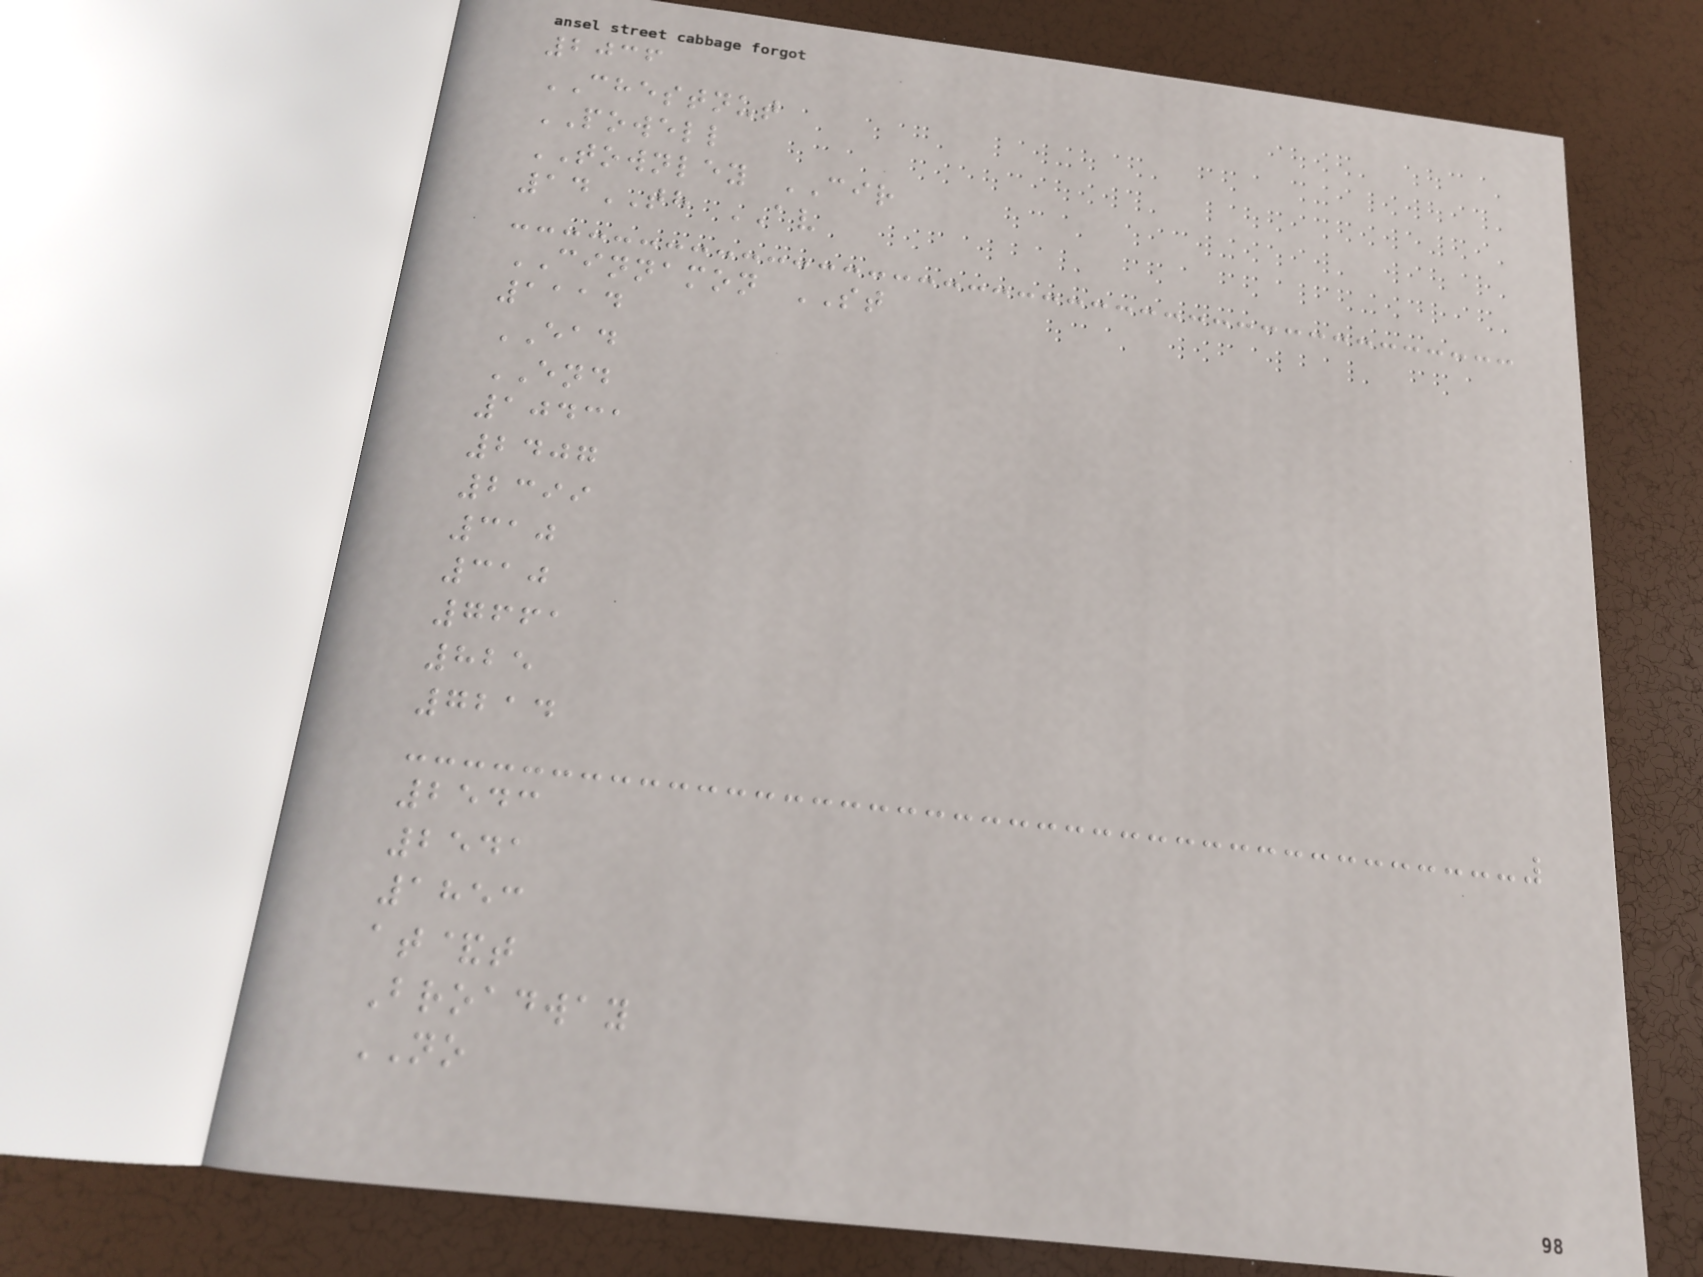2036
CHESTNUT
POWELL
TOWNLEY CIR
14TH AV
CINNAMON ST
1114
EAD
END
10431
2407
2399
310
310
7661
825
7214
2543
2541
1853
at&t
Broadway
NO
